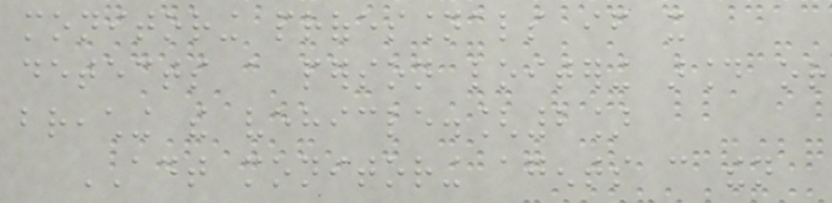monitoring professionals if it
detects a person loitering around or
breaching the vehicle.[2]
ADT monitoring agents can then
